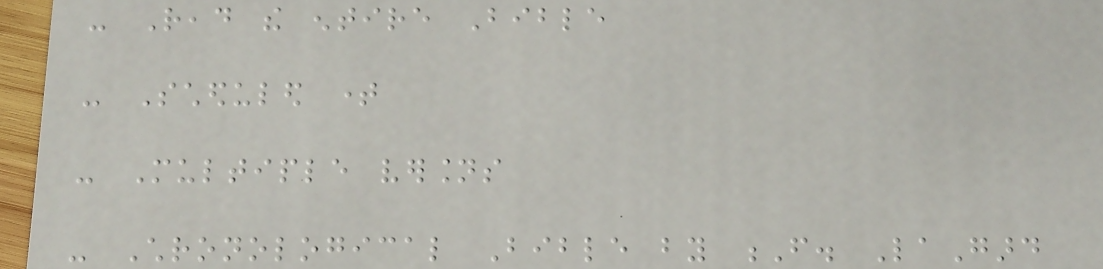- Read the entire Bible
- Scheduled time
- Multiple versions
- Chronological Bible by F. LaGard
